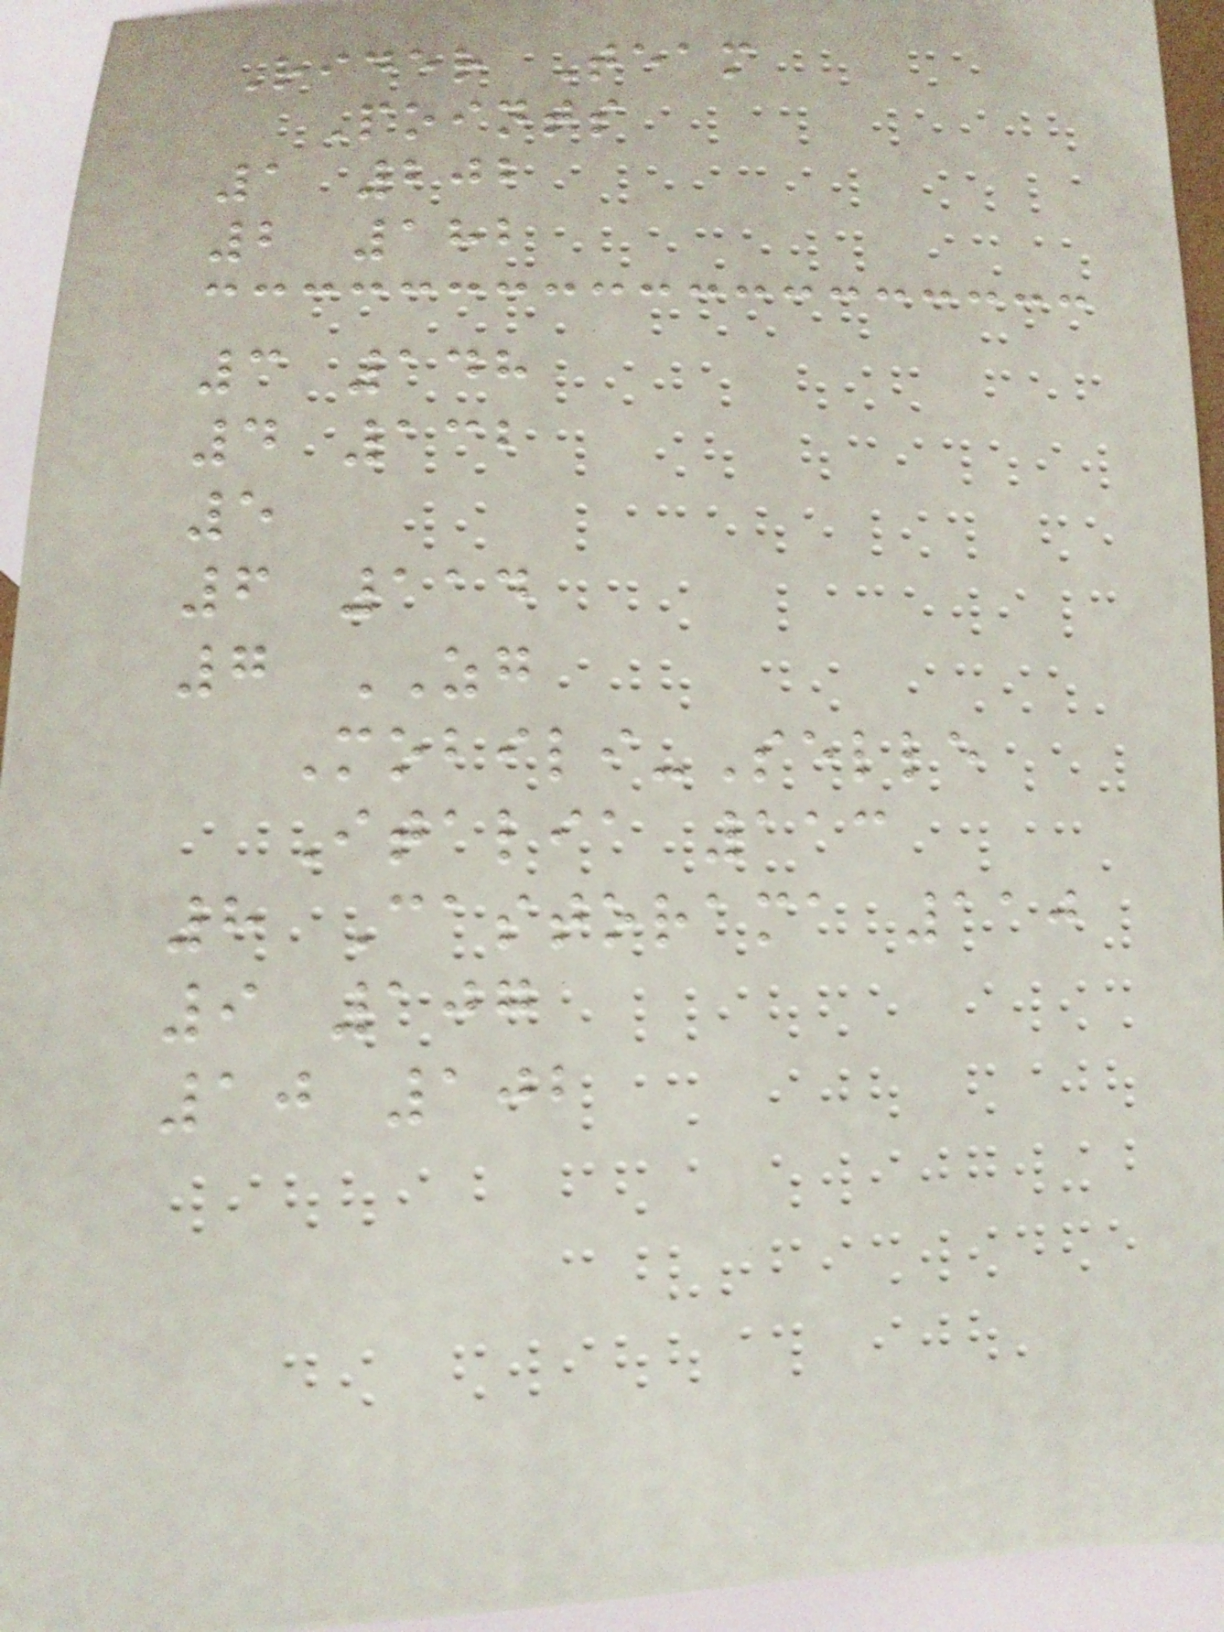Rider Team
Points
1 202
2 182
3 148
4 132
5
6 114
7 ZG
Mobili-Selle
Italia 113
8 Castorama 110
9 107
10 102
